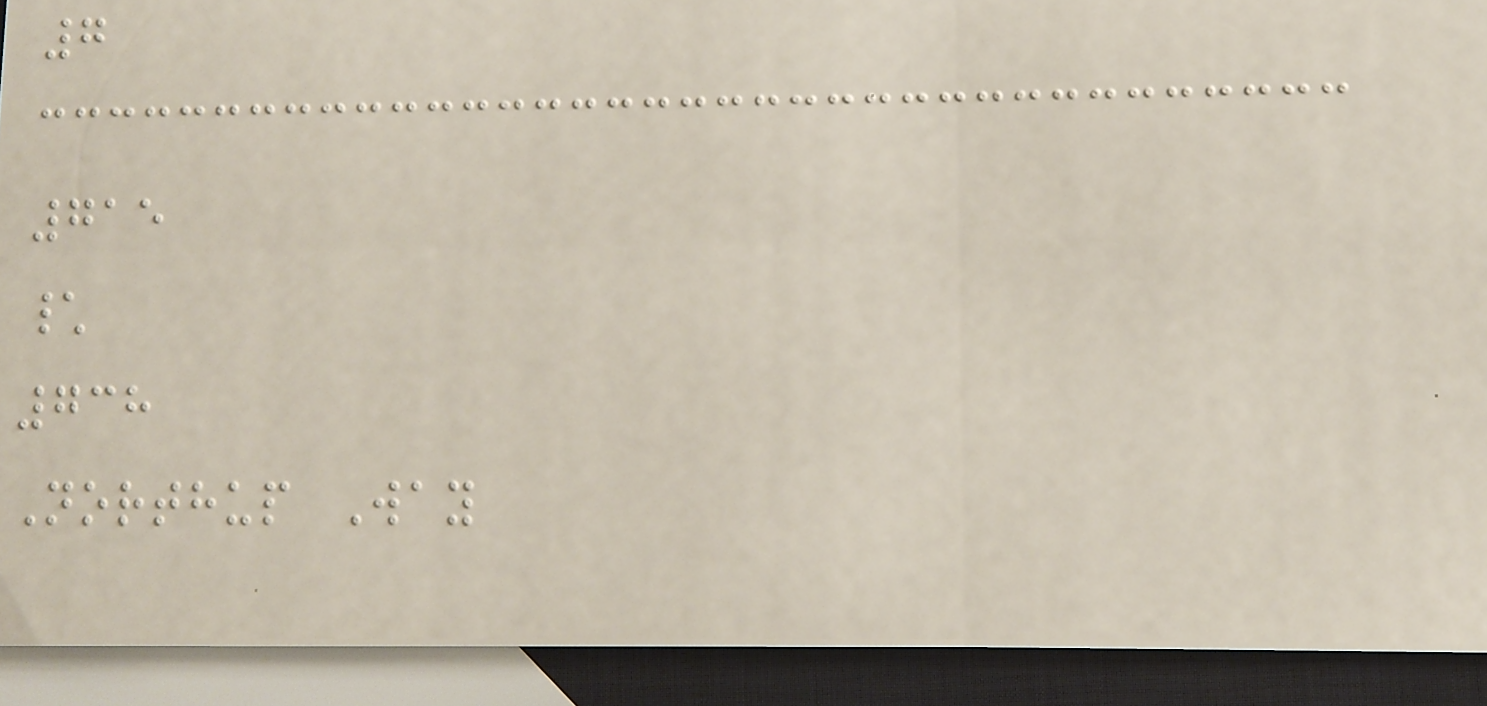7
715
\
738
Northup Way
